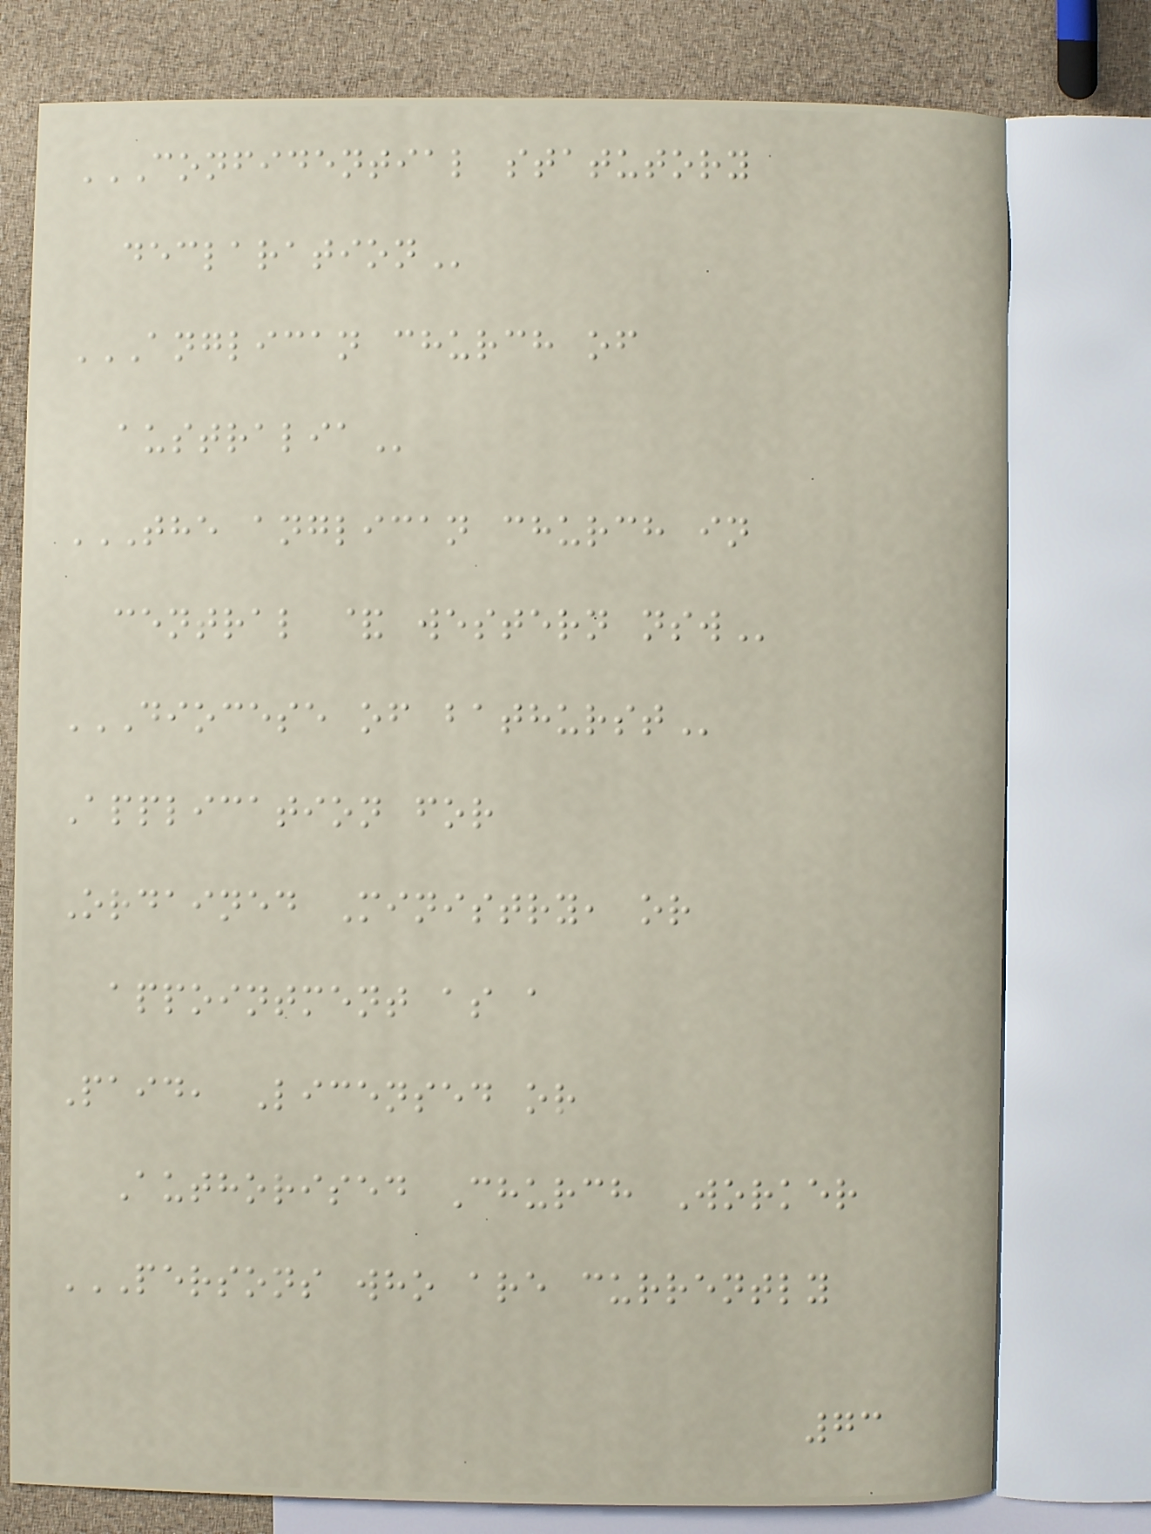CONFIDENTIAL STATUTORY
DECLARATION
ANGLICAN CHURCH OF
AUSTRALIA
THE ANGLICAN CHURCH IN
CENTRAL & WESTERN NSW
DIOCESE OF BATHURST
Application for
Ordained Ministry, or
appointment as a
Paid, Licensed or
Authorised Church Worker
PERSONS WHO ARE CURRENTLY
73
